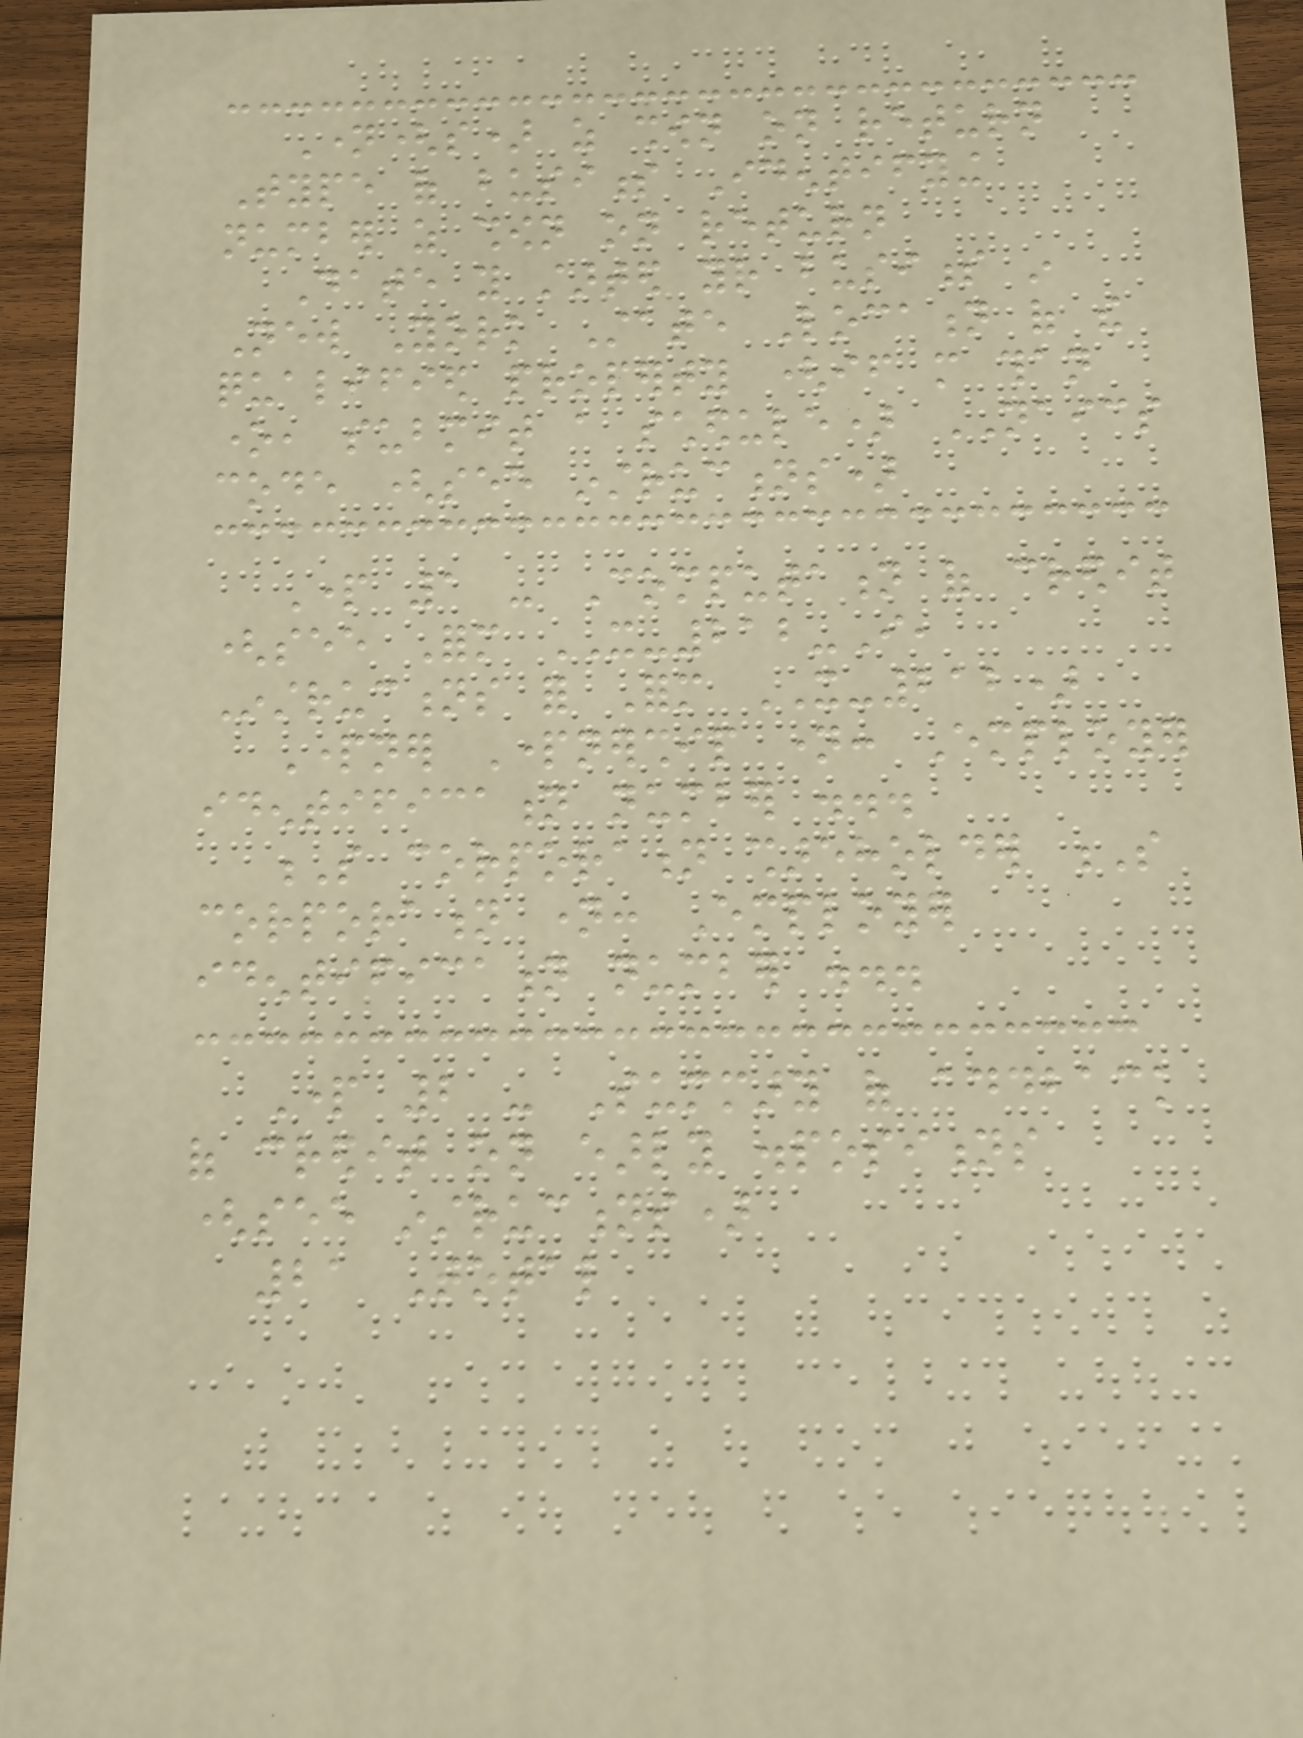Name(s) as shown on return
Type of business Identifying
number as shown on return
Date you started your business in
New York State Location of the
qualified property (if more than
one, submit a schedule) NAICS
code (see instructions)
Part 1 - Computation of credit
(see Form IT-212-I,
Instructions for Form IT-212)
Partner Partnership name: Employer
identification number ...
S corporation shareholder S
corporation name: Employer
identification number ...
Part 2 - Summary of addback
of credit on early dispositions
(see instructions)
21 Total
